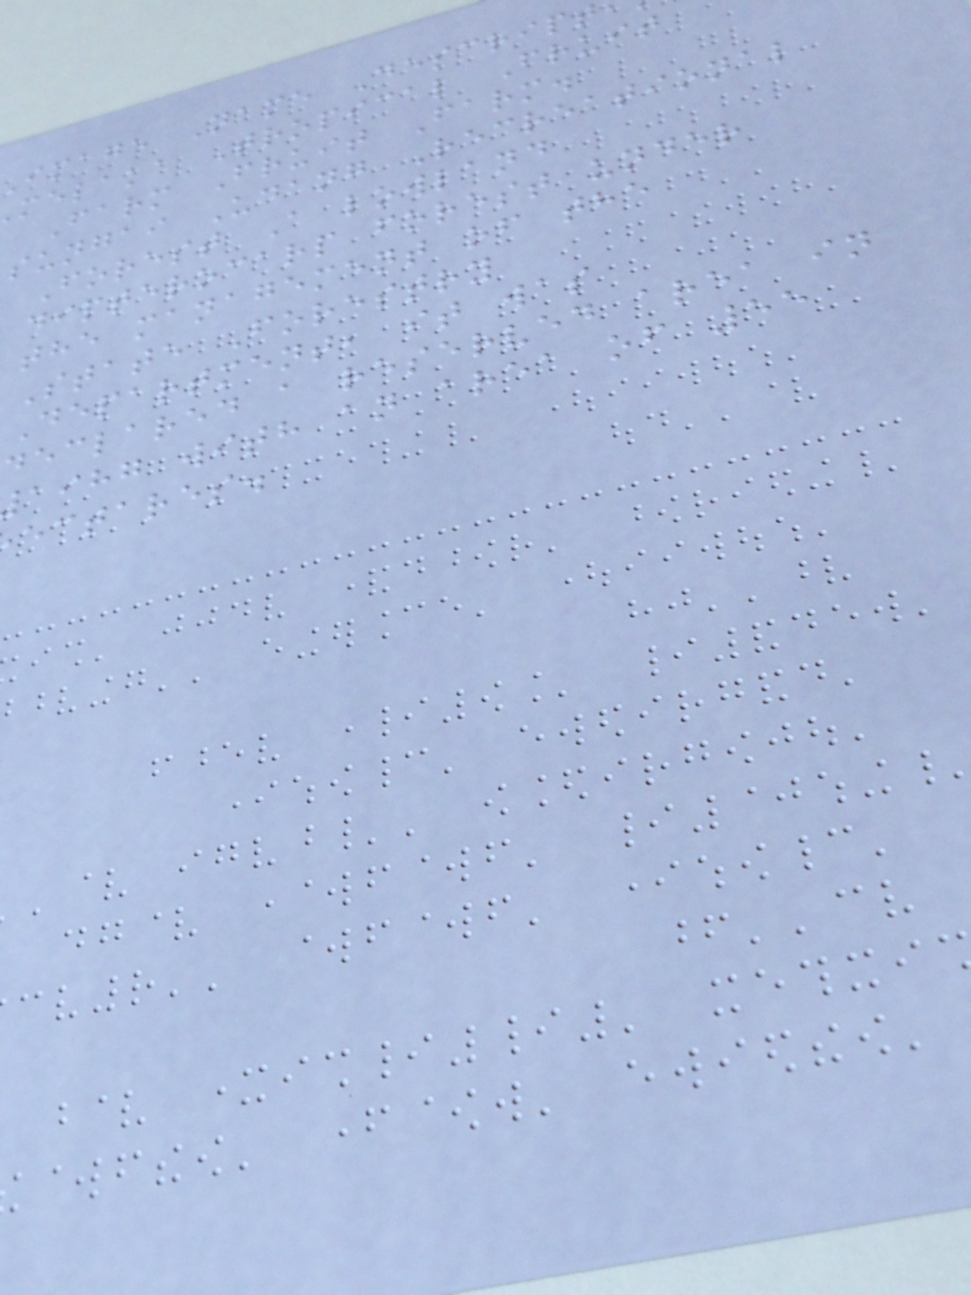image Name Descript
melaka Tropical Fruit
Farm Fruit Farm.
sungai Udang Recreational
Forest A lowland
dipterocarp forest under
the management of the
State Forestry
Department, it was
declared a reserved area in
aihg with an area of 55
ectares.
